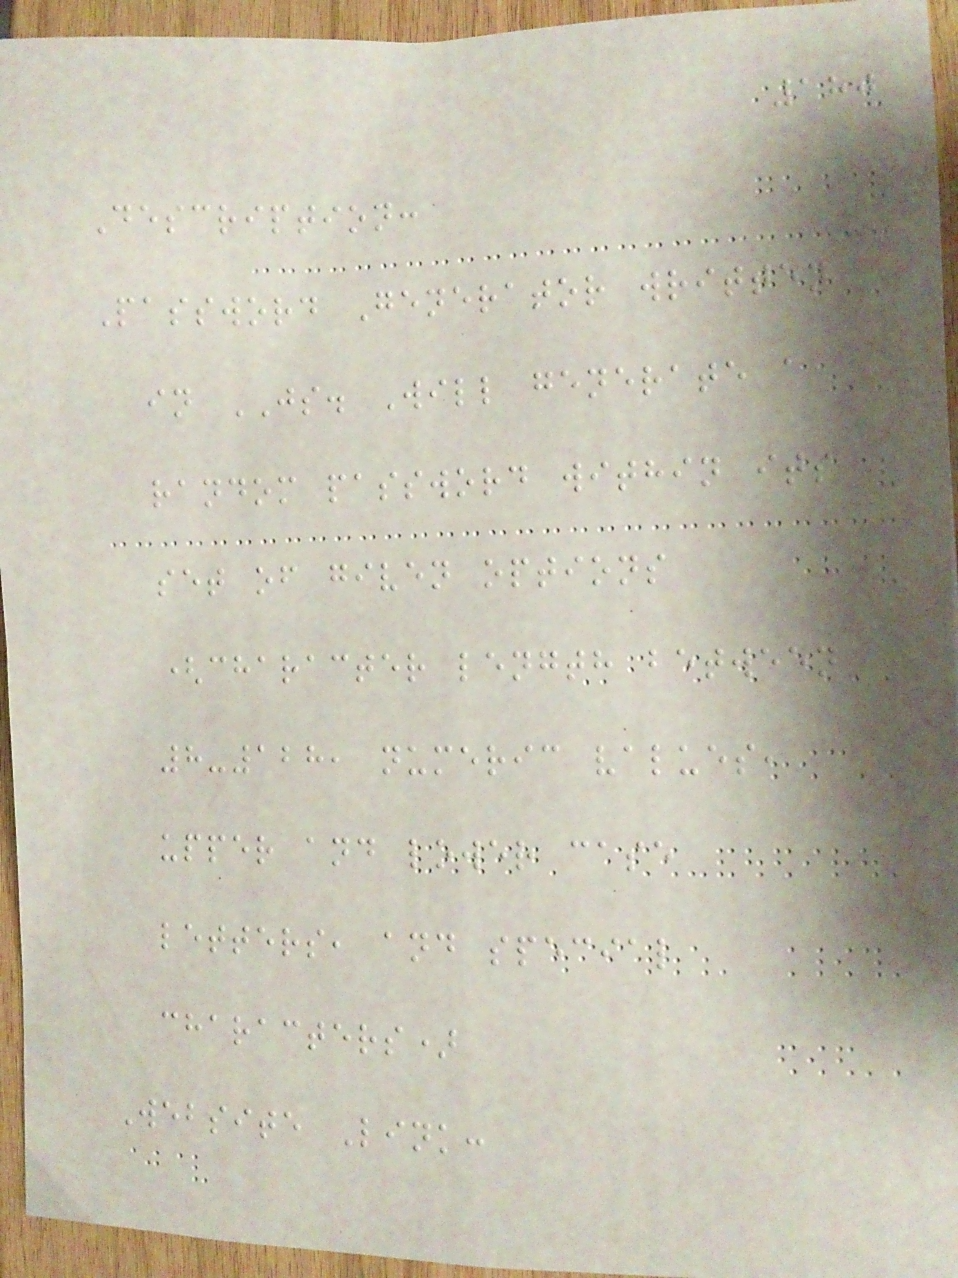180
Description:
Password Generator written
in JS. Will generate a
random password within its
set of given options
(character length between
8-128, numeric values,
upper and lower case
letters, and special
characters)
Website Link:
